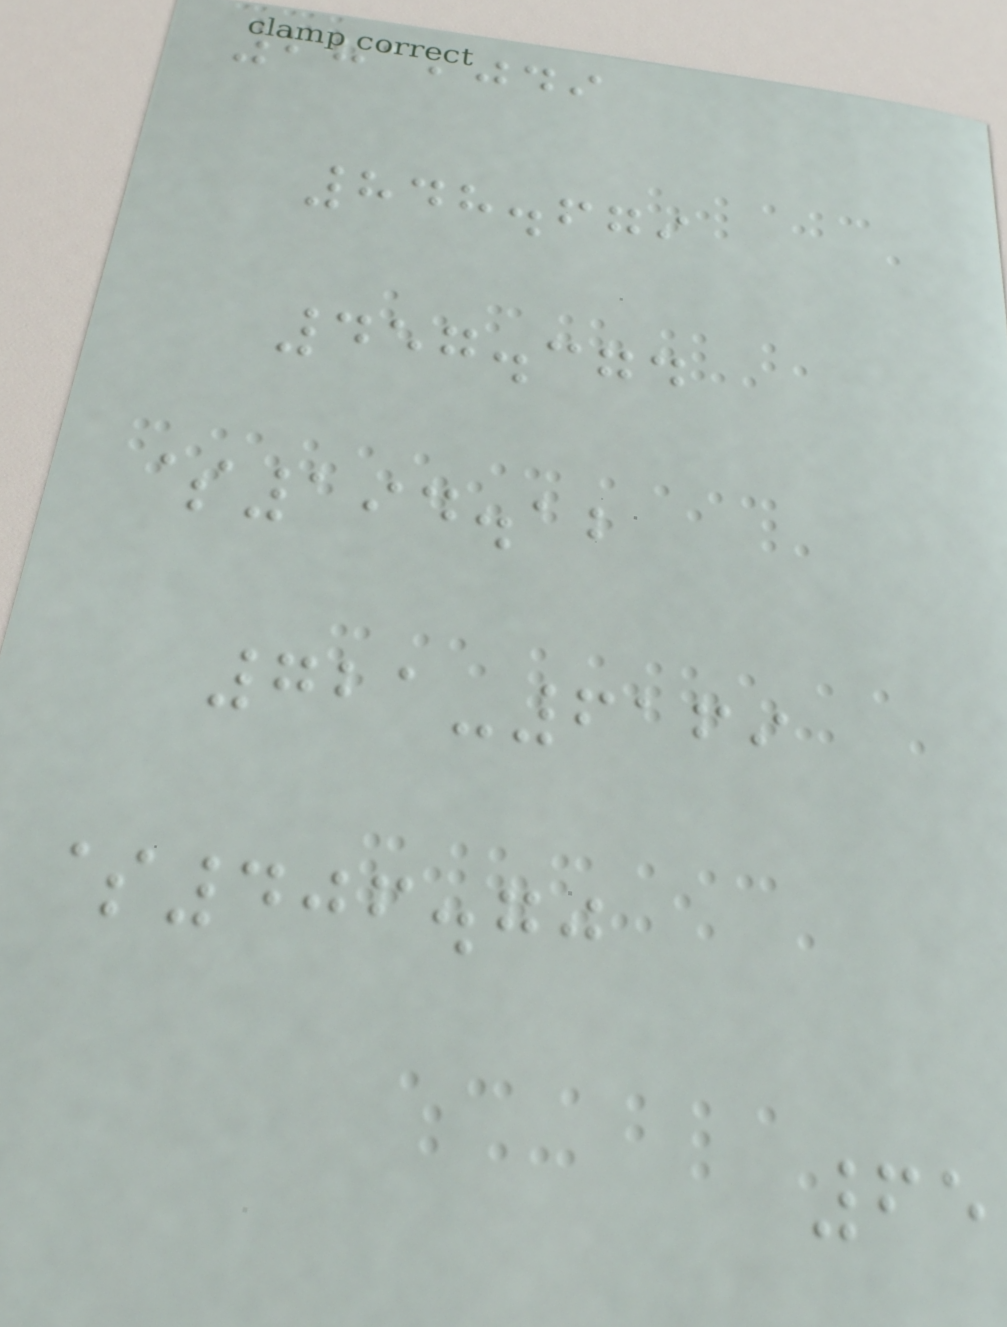281,049
848.679
457.374
$194.12
721-6169
$406.70
65
